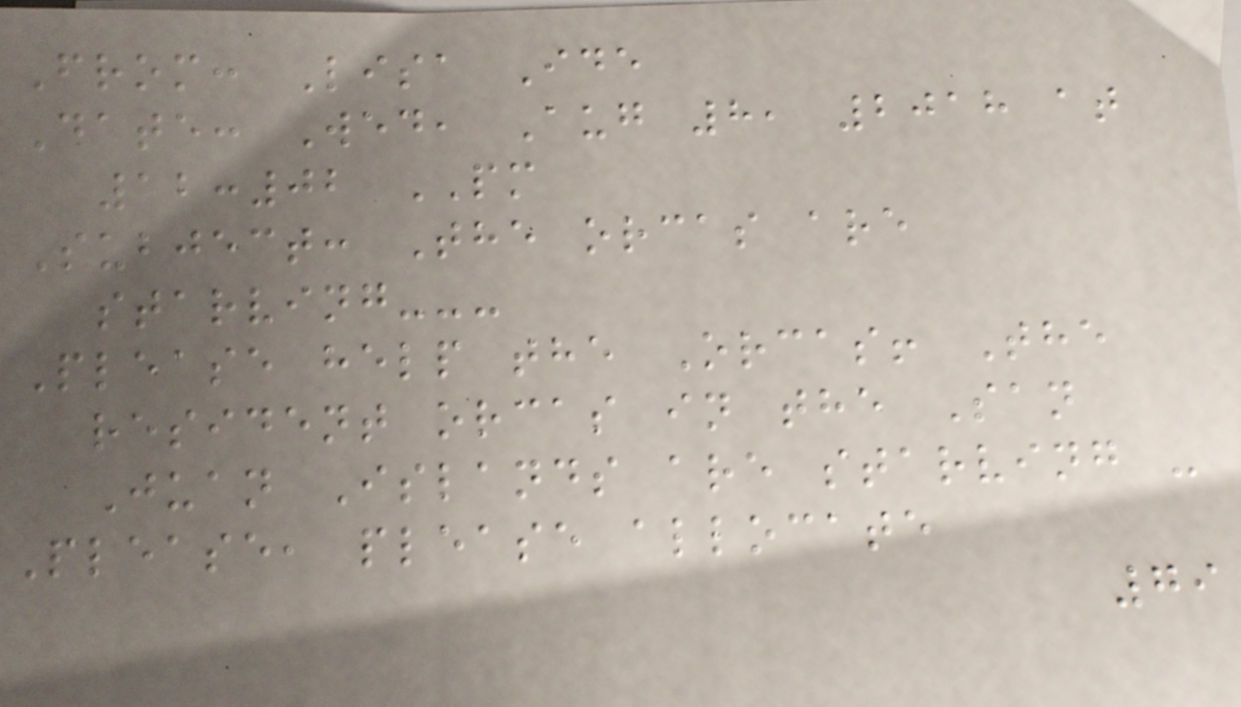From: Lisa Ide
Date: Wed, Aug 8, 2018 at
12:02 PM
Subject: The orcas are
starving---
Please help the Orcas! The
resident orcas in the San
Juan Islands are starving -
Please, please allocate
79
